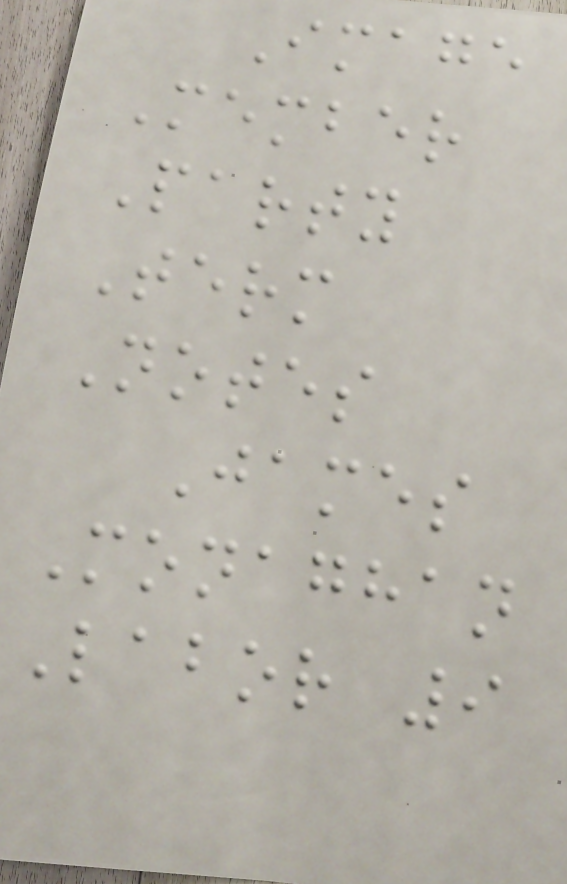Image
Member
Party
Term
Notes
James
Monaghan
Labor 9
